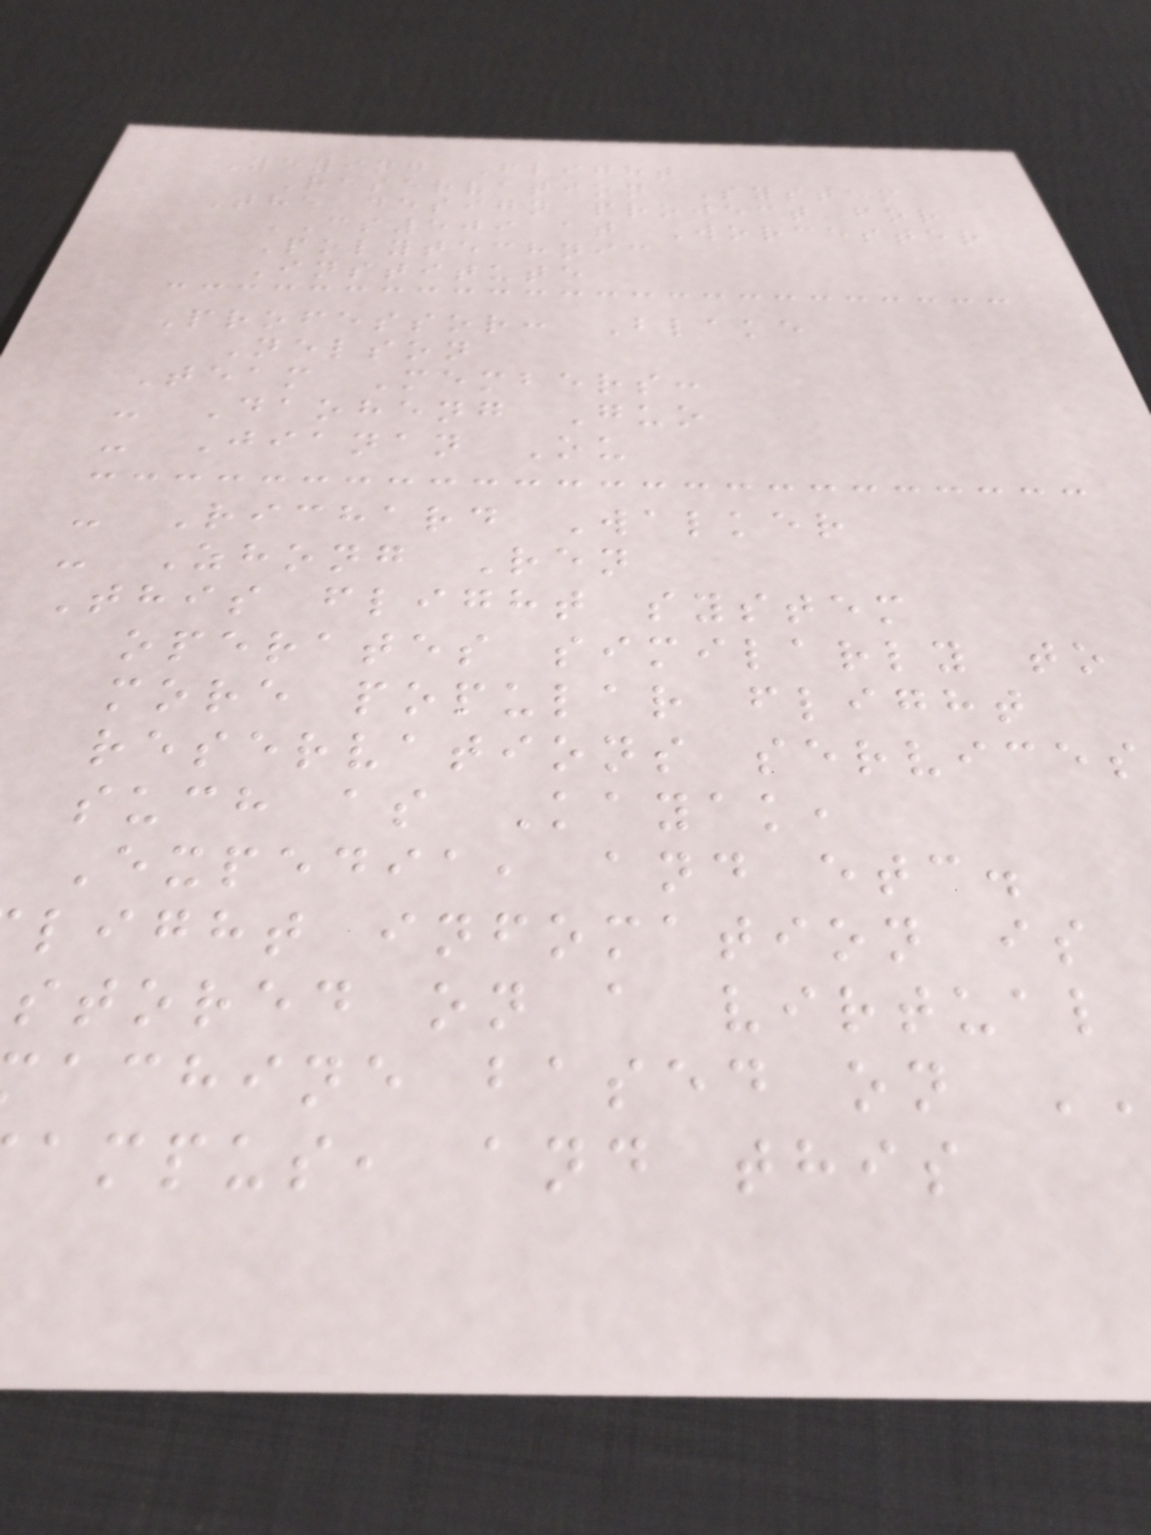Yeying Flight
Reservation System
The design project for
CS509 at Worcester
Polytechnic
Institute
Professor: Blake
Nelson
Team Members:
- Daoheng Guo
- Jianan Ou
- Richard Walker
- Zhong Ren
This flight system
operates similarly to
more popular flight
reservations services
such as Kayak,
Expedia, and etc.
light infomation is
stored on a virtual
achine based on
ampus, and this
